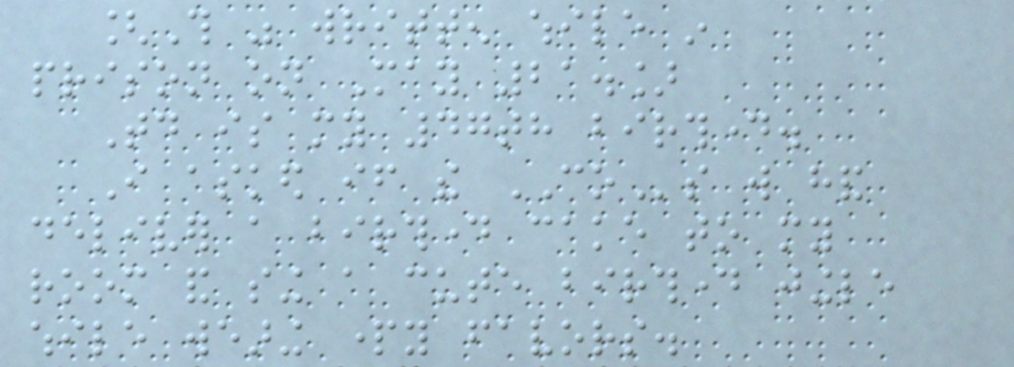[This was written while in
prison on May 21.]
Today is my 47th birthday.
I asked if the COs will hand
deliver a birthday cake to my
room and sing a cute birthday jingle
while wearing party favors.
